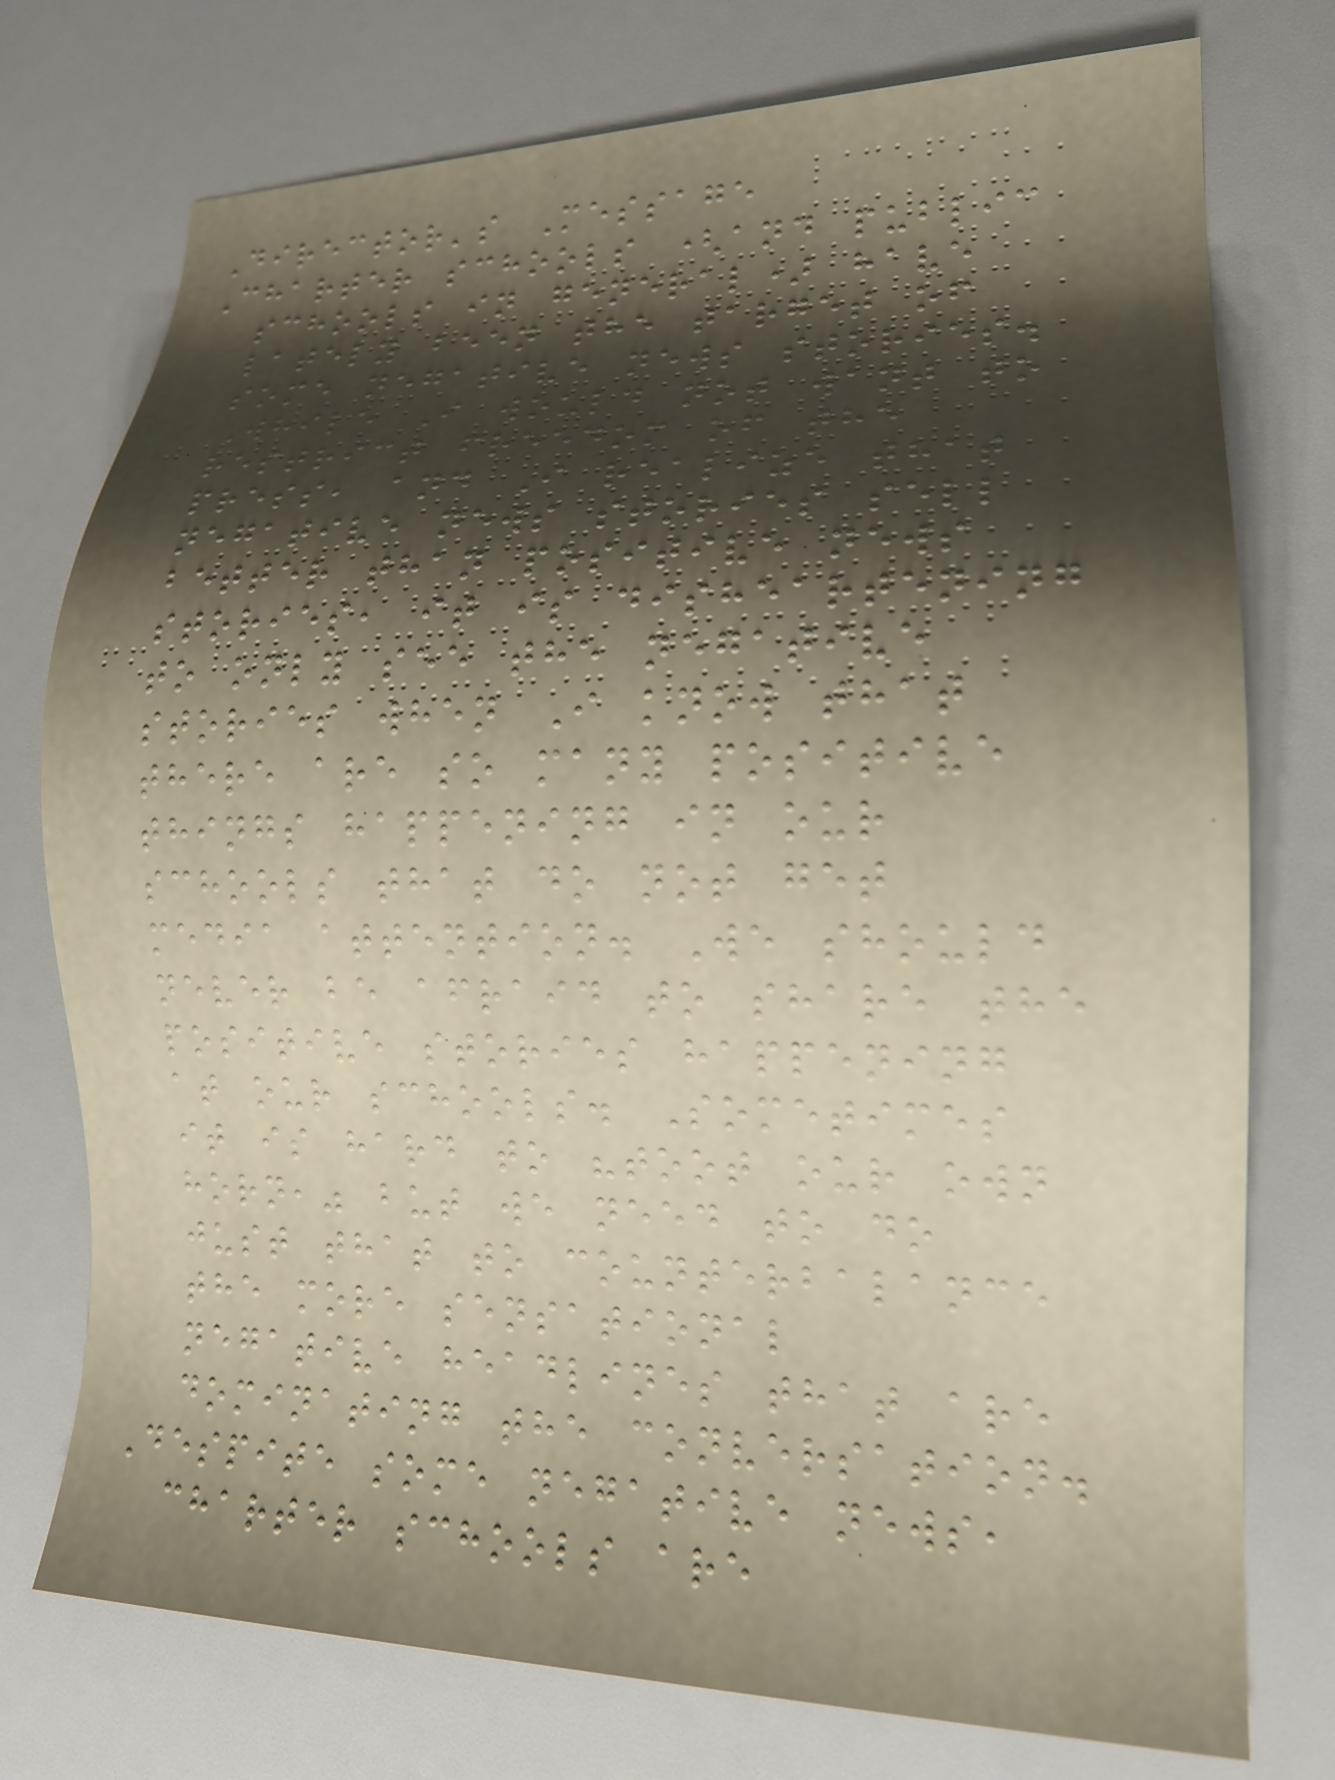Director's Message
Charter schools (and public
schools in general) have
lately been the target of
some negative news stories.
While I would not want to
restrict freedom of the
press, and I realize that
negative news stories sell
better than positive news
stories, it is disheartening
to only see the negative
stories when I know that
there are so many positive
things happening in our
schools that do not get
media attention. We should
never be afraid to share the
positive stories happening
at our schools. Sometimes
it is hard to "toot our own
horn," but we need to do
just that to counterbalance
the more sensational
negative headlines that are
dominating the conversation.
Despite some negative news,
charter schools are
